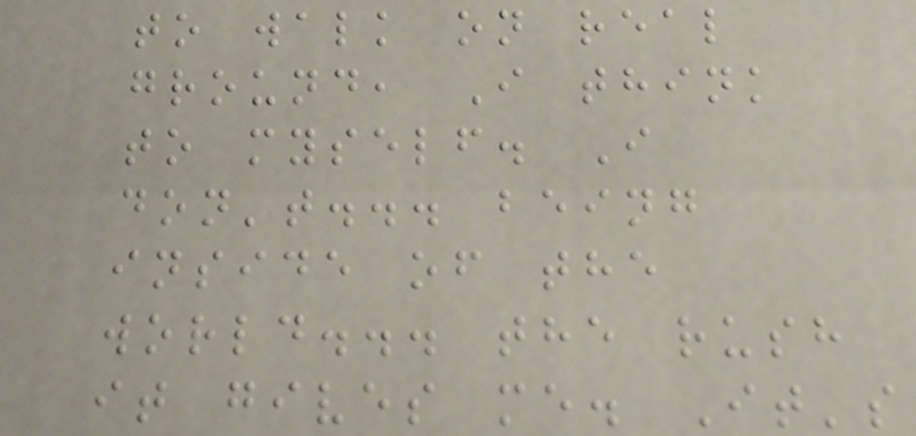to walk on real
ground, I think
to myself. I
don't... being
inside of the
world... the rush
it gives me. It's
